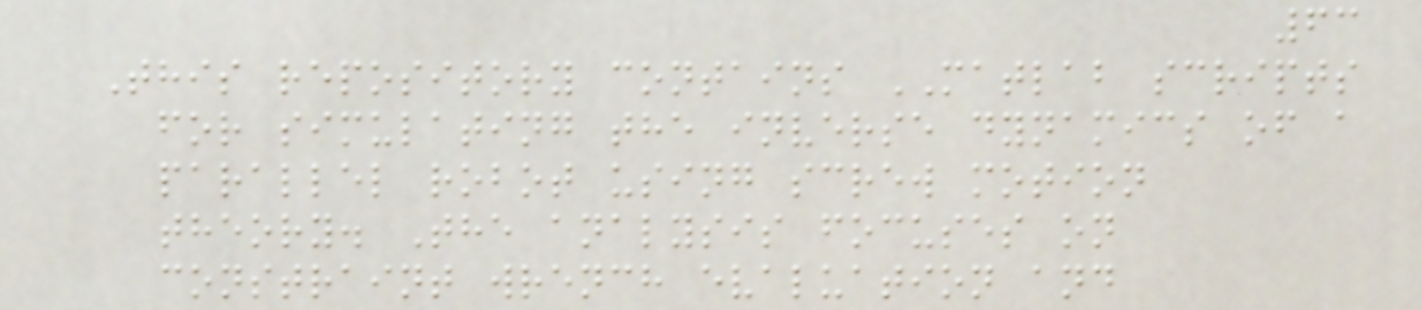63
This repository contains MATLAB scripts
for simulating the inverse dynamics of a
parallel robot using screw motion
theory. The analysis focuses on
constraint wrench evaluation and
